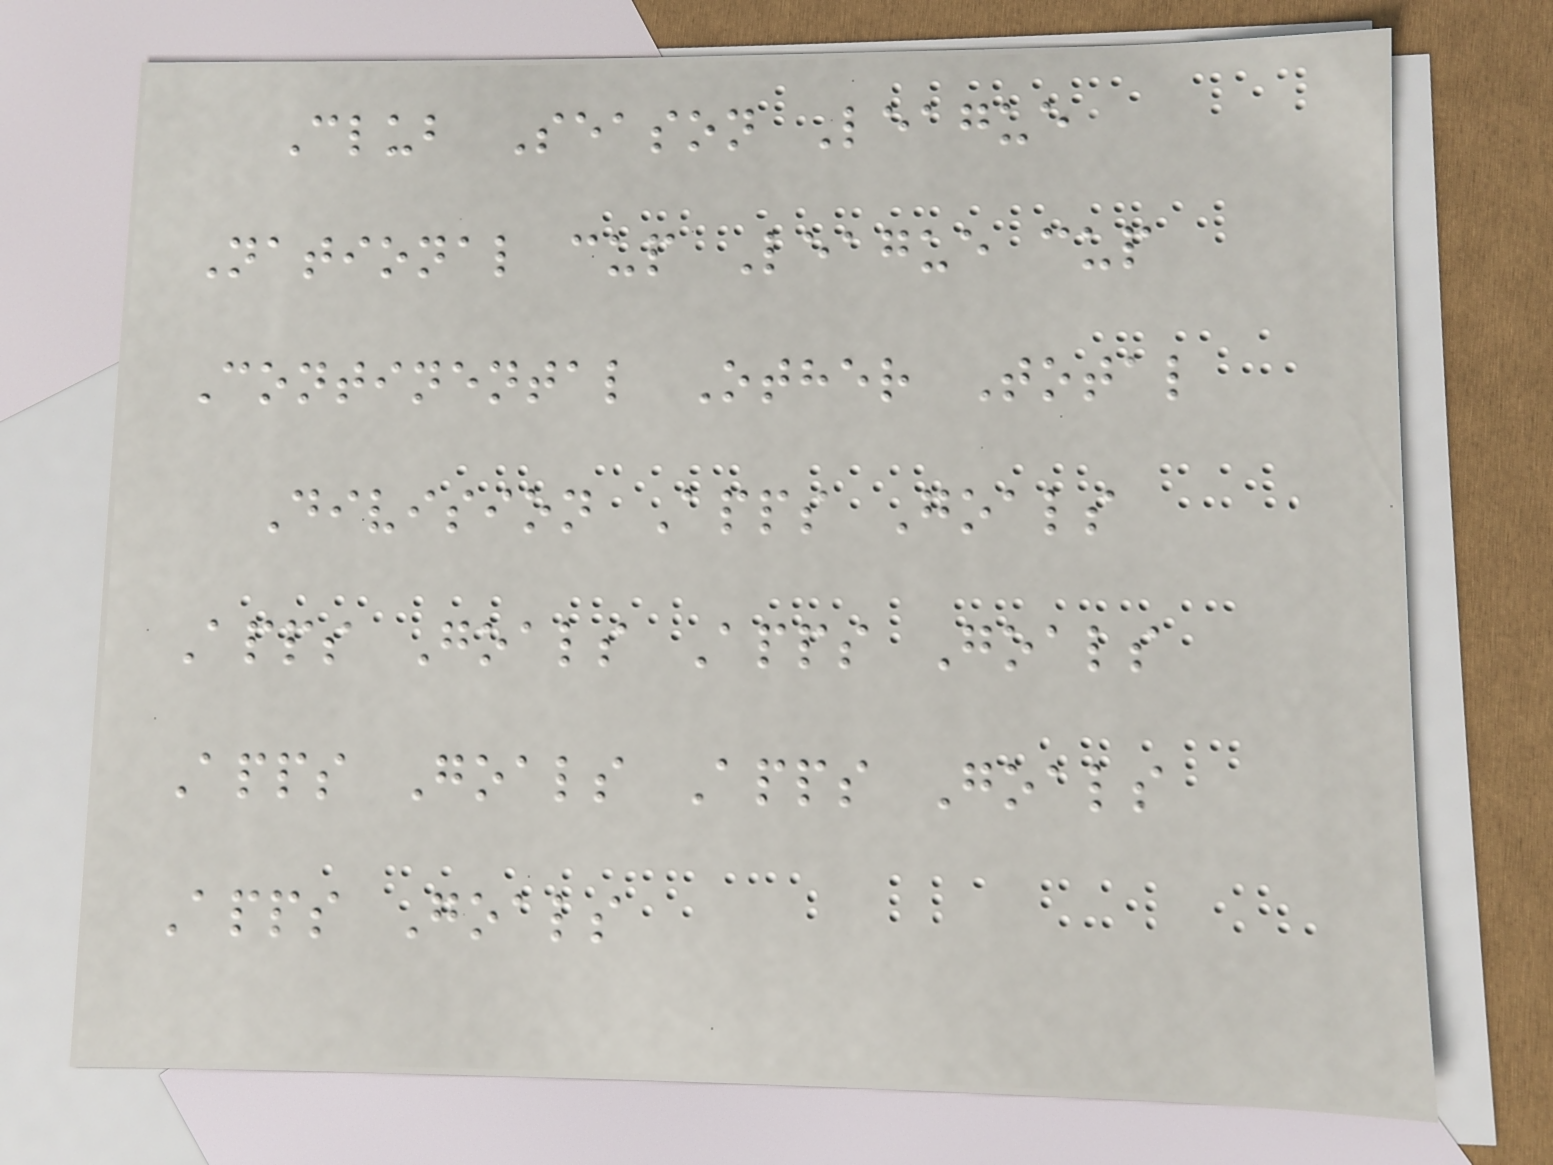Club Season League
National cup League cup
Continental Other Total
Division Apps Goals
Apps Goals Apps Goals
Apps Goals Apps Goals
Apps Goals
